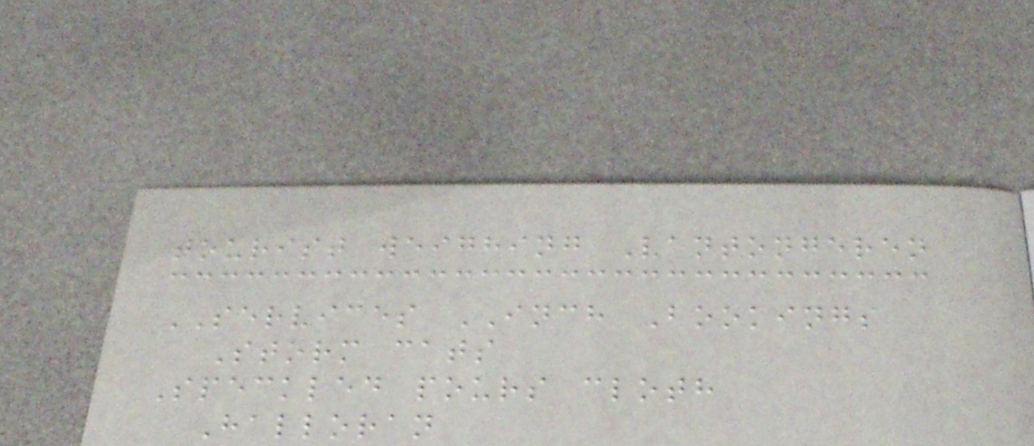tourist weighing Vantongeren
SERVICES INCH Bookings
Storm cats
Speckled pours cloth
Halloran
